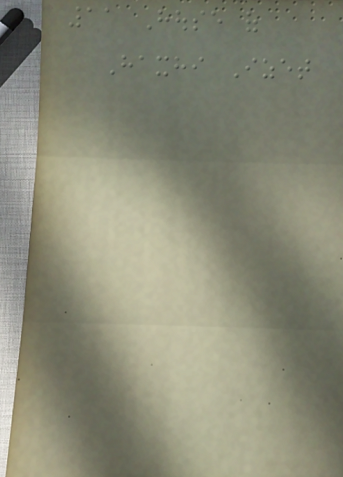11 House of
Haxhi Izet
